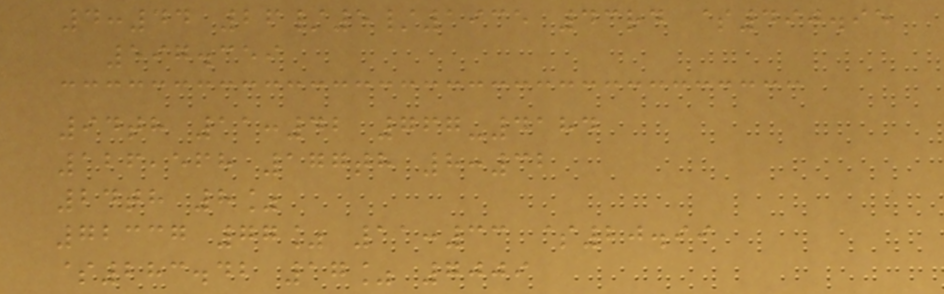4:44 26/5/1935 43rd $490.95
597.359
94th 11:42 767-4184
126,568 177th 8:32
24th 8%
72337 77% 11:33 $20.99
$283.42 17% 7009
